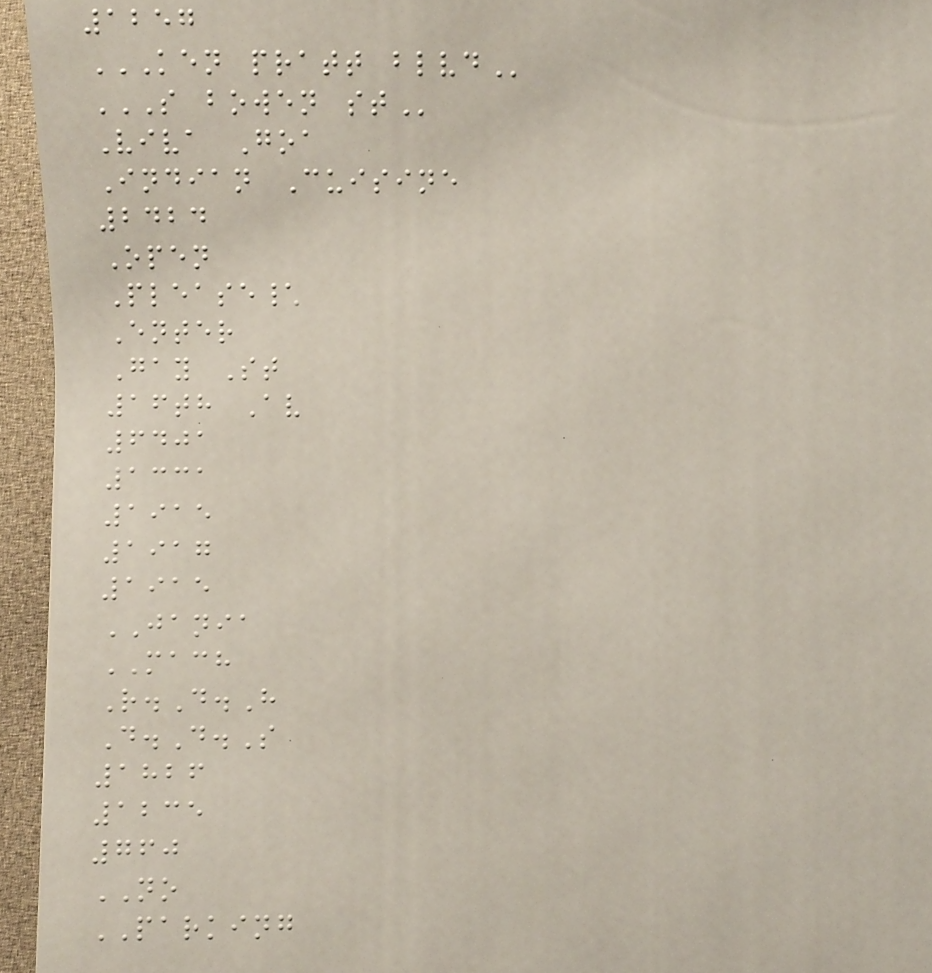1257
KEN PRATT BLVD
S BOWEN ST
Viva Goa
Indian Cuisine
2424
Open
Please\
Enter
Gay St
16th Av
6401
1331
1915
1917
1915
JANIA
MACH
R.D.H
D.D.S
1826
1235
760
NO
PARKING
